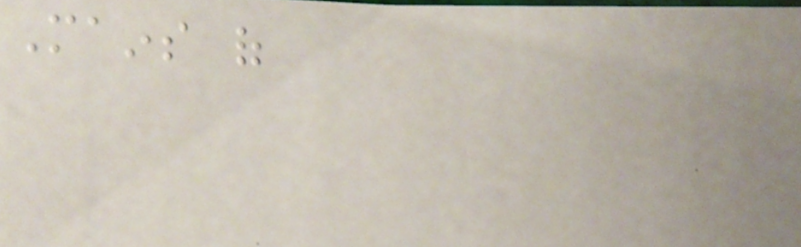Mains of
